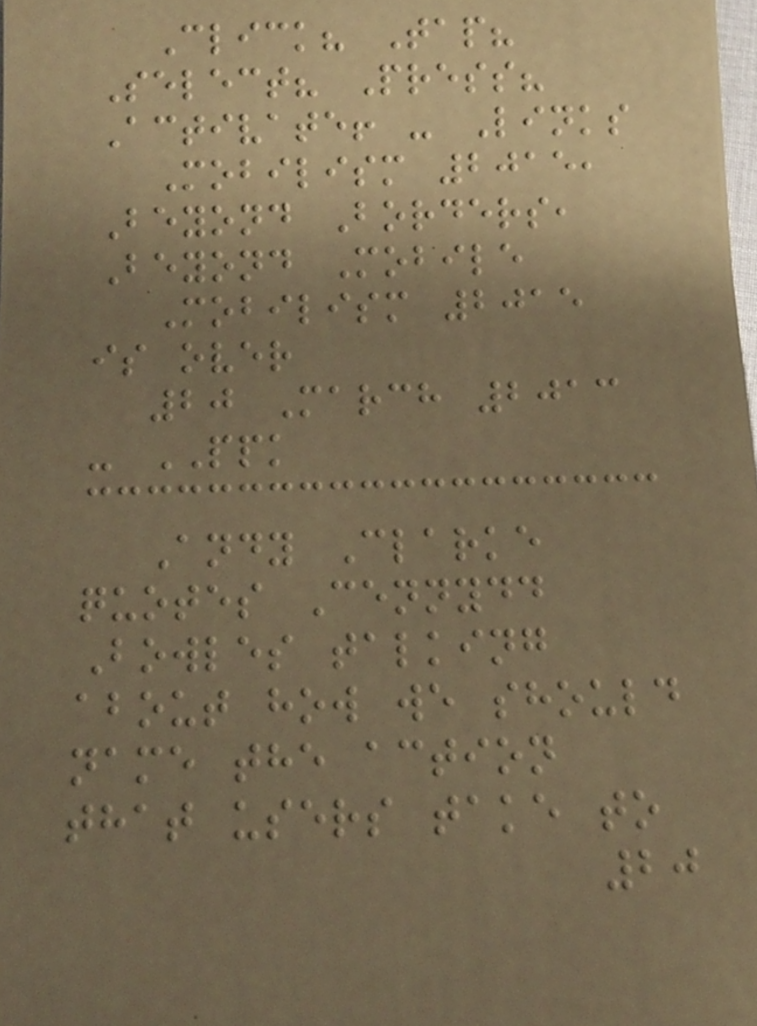Click? Tap?
Select? Press?
Activate! - Links
Mobilism 2015,
Beyond Borders,
Beyond Mobile
Mobilism 2015
is over
20 March 2013
- PPK
Andy Clarke
quotes Cennydd
Bowles talking
about how we should
name the action
that users take to
20
